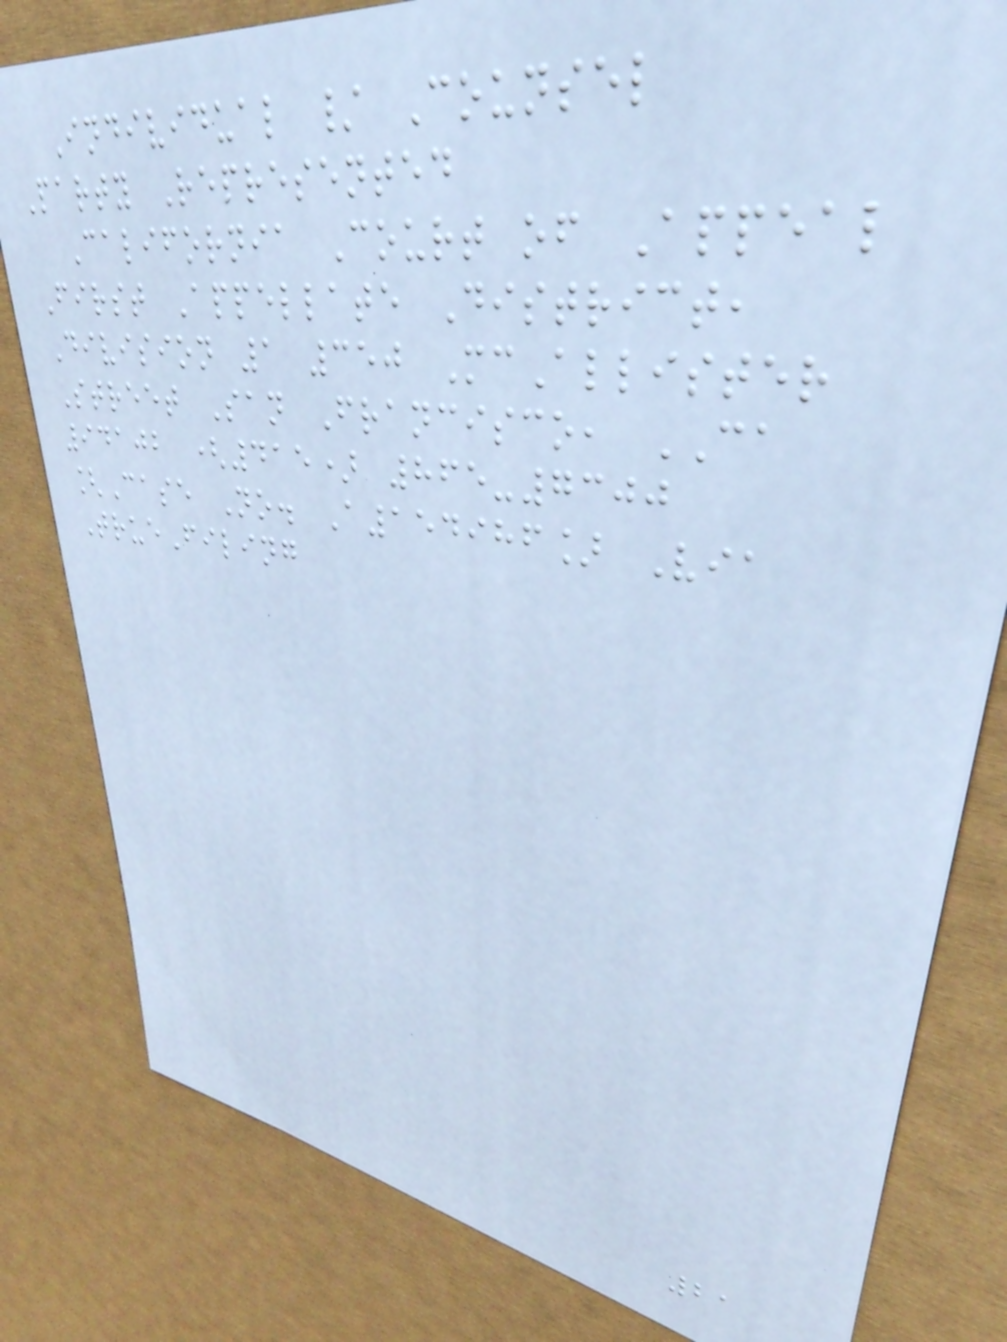Individual / Counsel
Party Represented
California Court of Appeal
First Appellate District,
Division 1 350 McAllister
Street San Francisco, CA
94102 (415) 865-7300
[Case No. A154986] Via
TrueFiling
21
